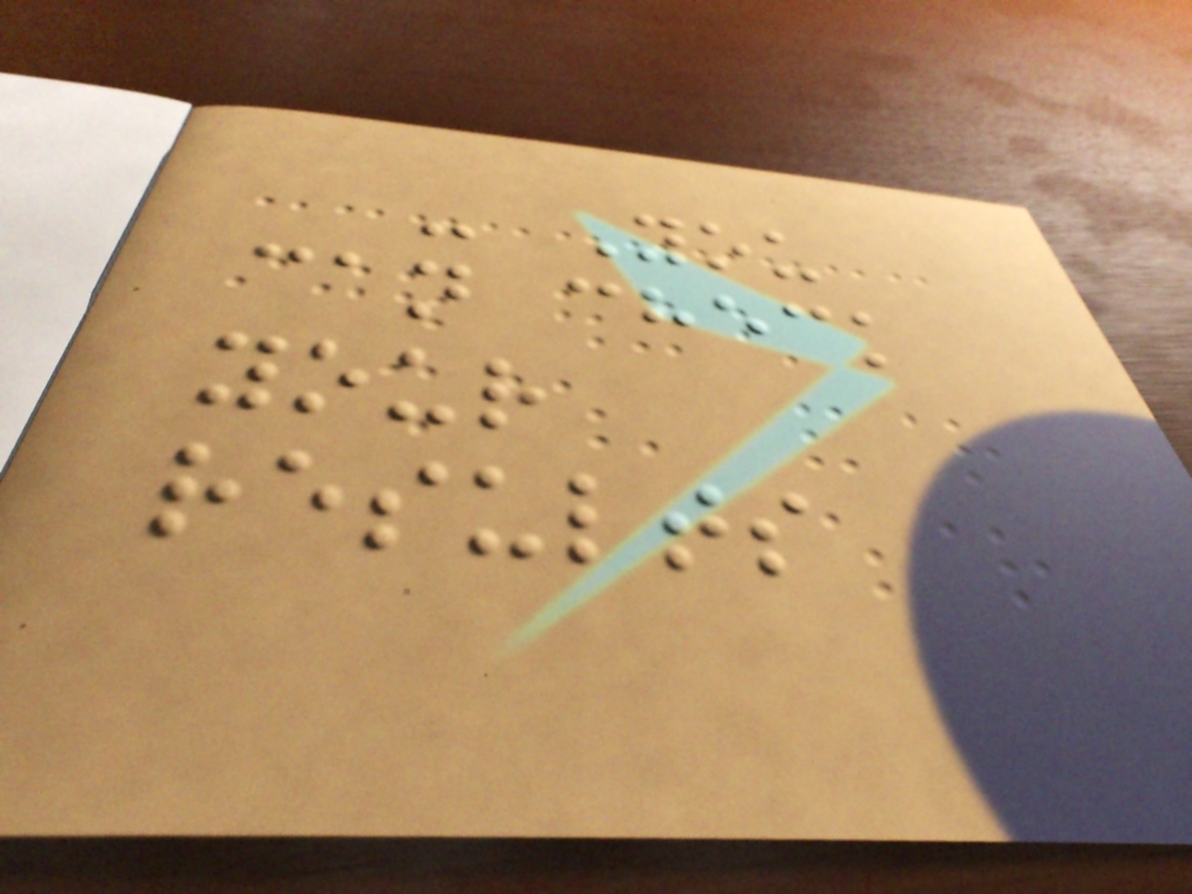- You
can check
your
results
